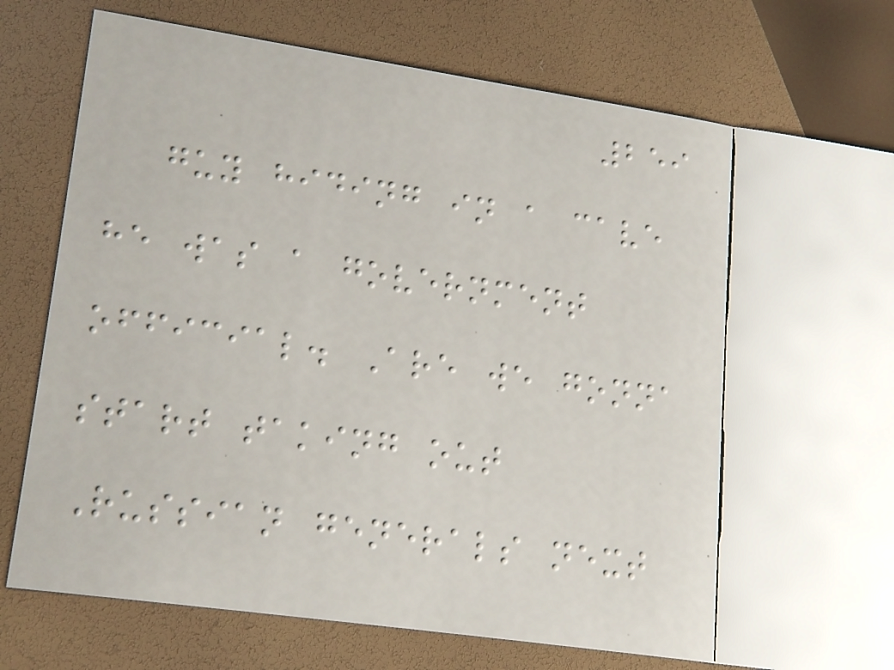259
guy hiding in a cave
he was a government
official. Are we gonna
start taking out
Russian generals next
